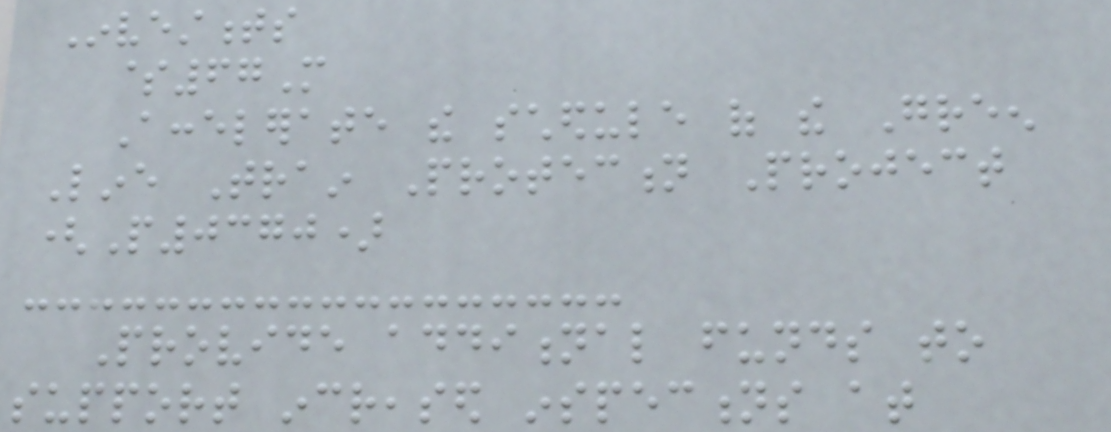Investments
$67M
Accelerate the schedule of the Green
Line Train Protection Project
(P0370)
Provide additional funds to
support increased inspections at
